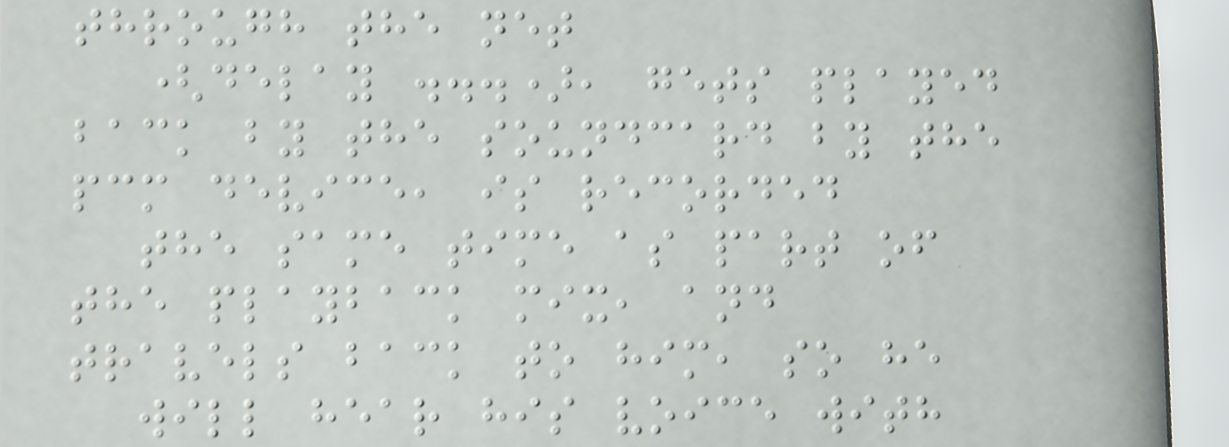through the net
(delay ...), gets played
back by the soundcard by the
pcm device, is recorded
the same time as part of
the playback mix, and
travels back to him, so he
will hear his voice with
